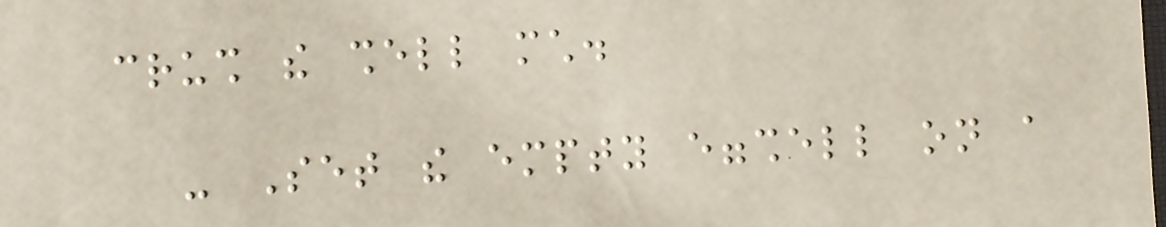crush the shell much.
- Set the empty eggshell on a
